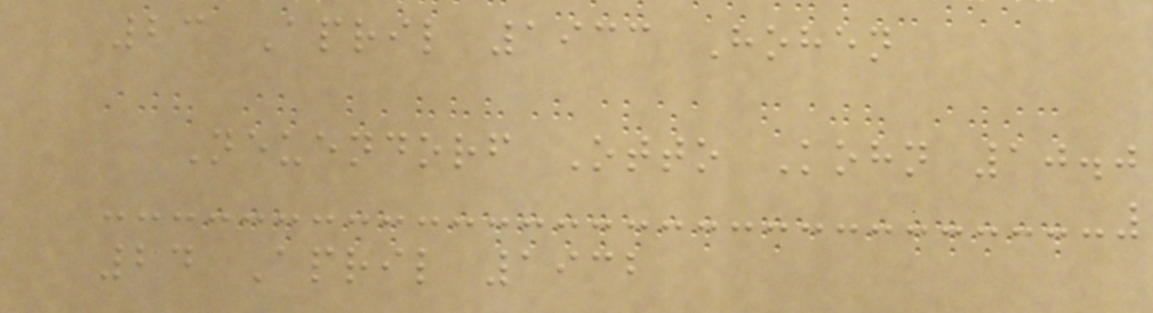23 April 1933 Hohen
Neuendorf Otto Kohn 10.0
24 April 1932
